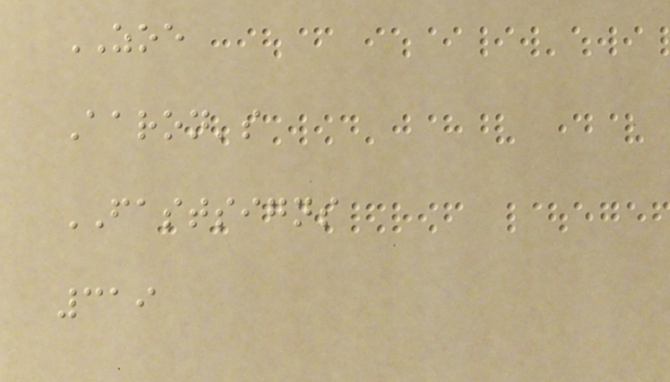ZOE
Aaron's
FASTSIGNS
319
